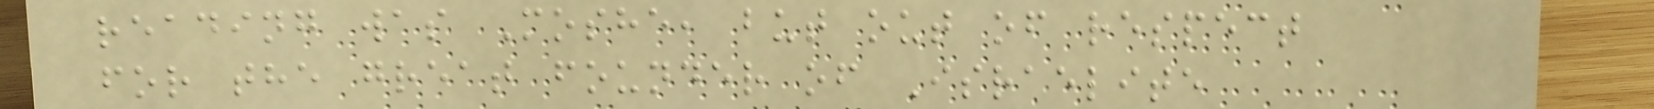reading was Moshe, but out of respect
for the great founder of Israelite
